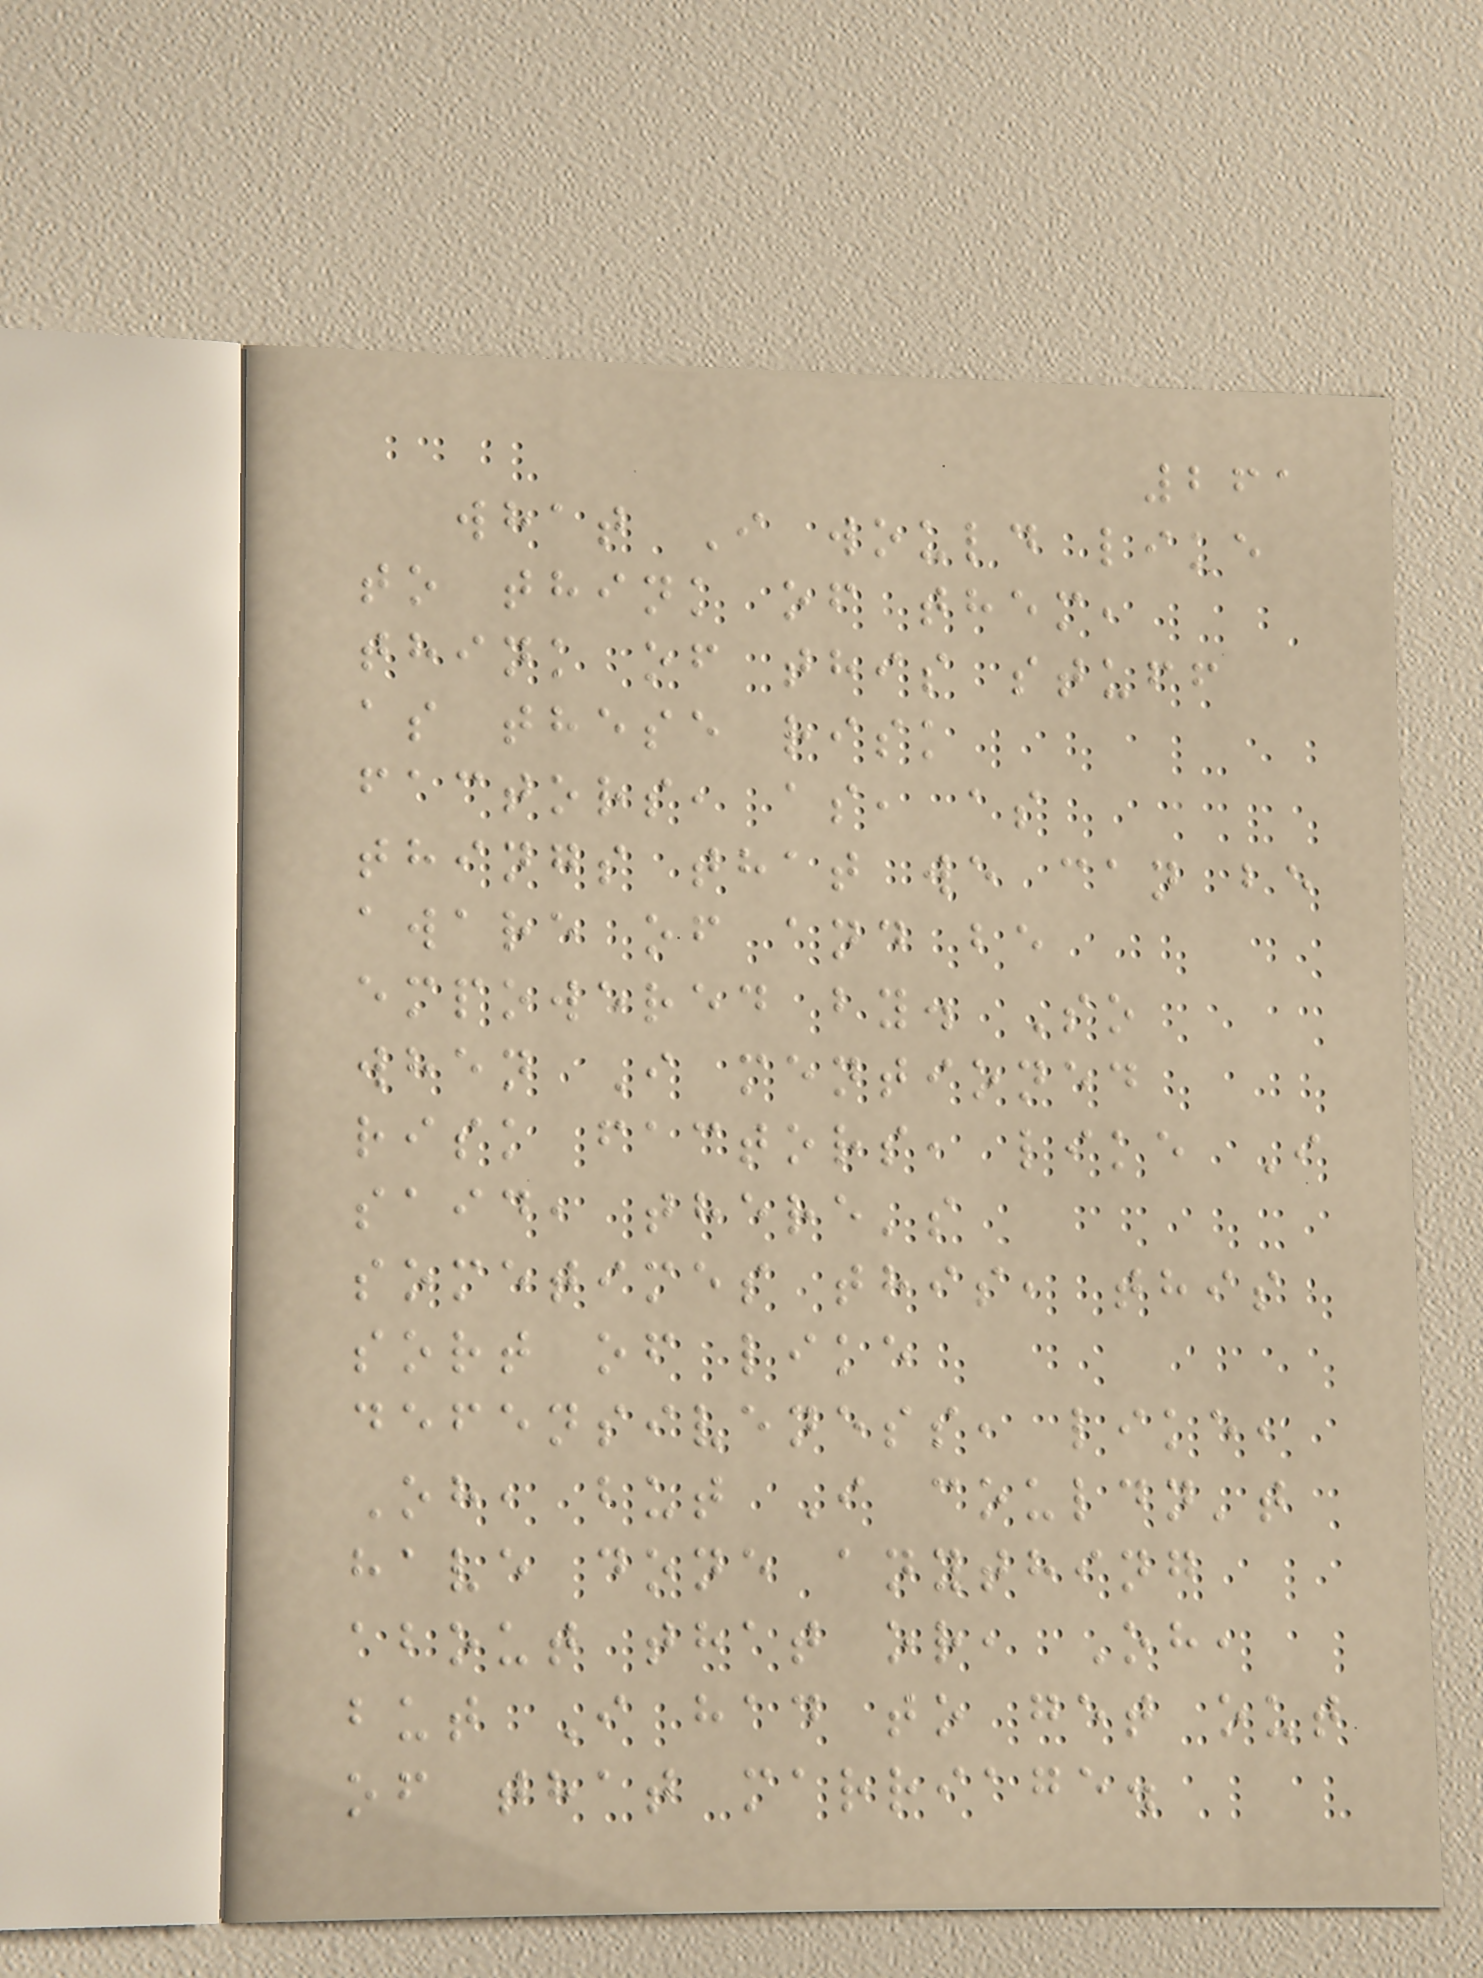261
what I would like
to think of them,
think of this stuff
as these risk
factors, as, as
things that we can be
aware of and be
empowered by. So
when I mentioned
risk factors, like I
said, there's
sometimes this, this
sort of like
defensiveness, like,
Oh, but I couldn't
have done anything
about that or, Oh,
but I had to get out
of that marriage.
